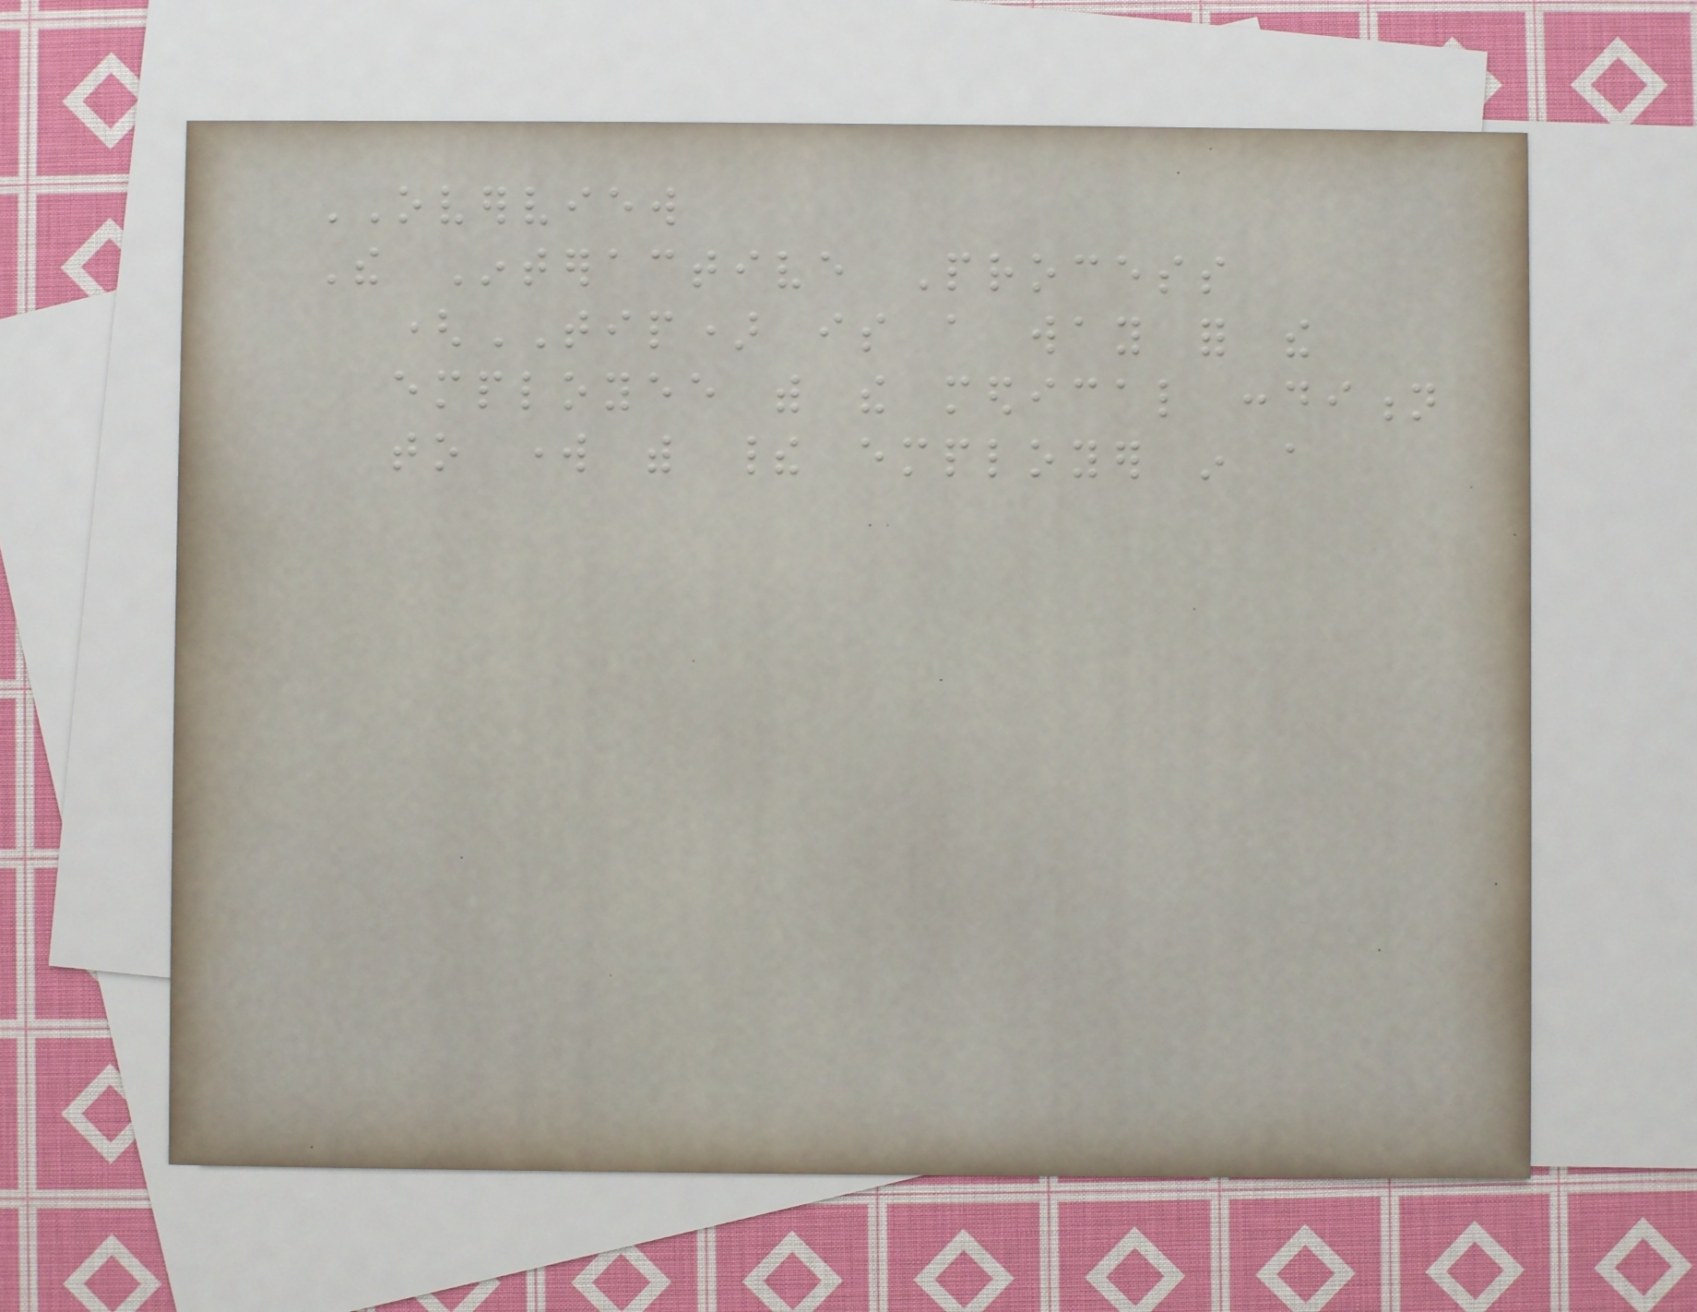OVERVIEW
The Interactive Process
(TIP) is a way for the
employee with the medical condition
to work with their employer in a
